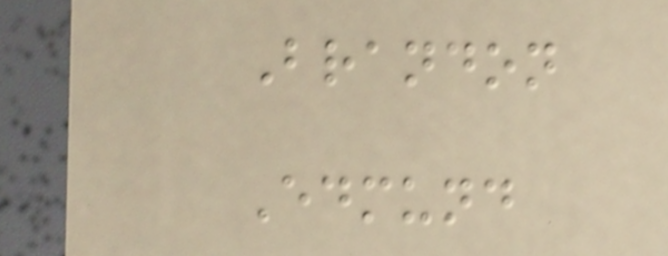Brandon
Edmund
